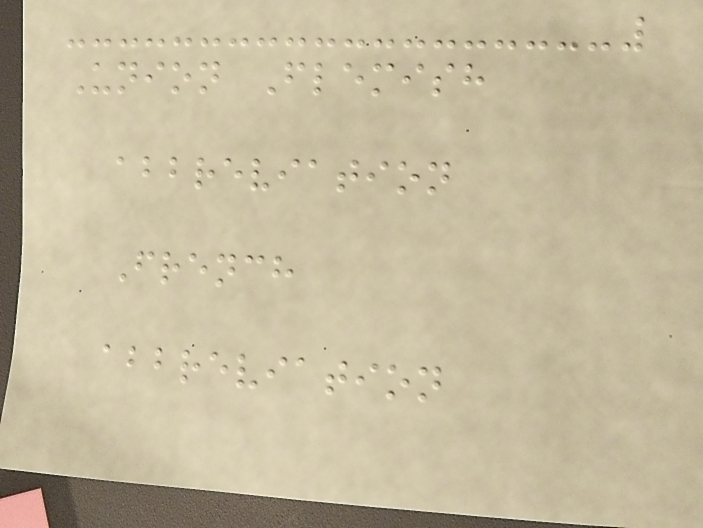Union Flemish
abbreviation
French
abbreviation
